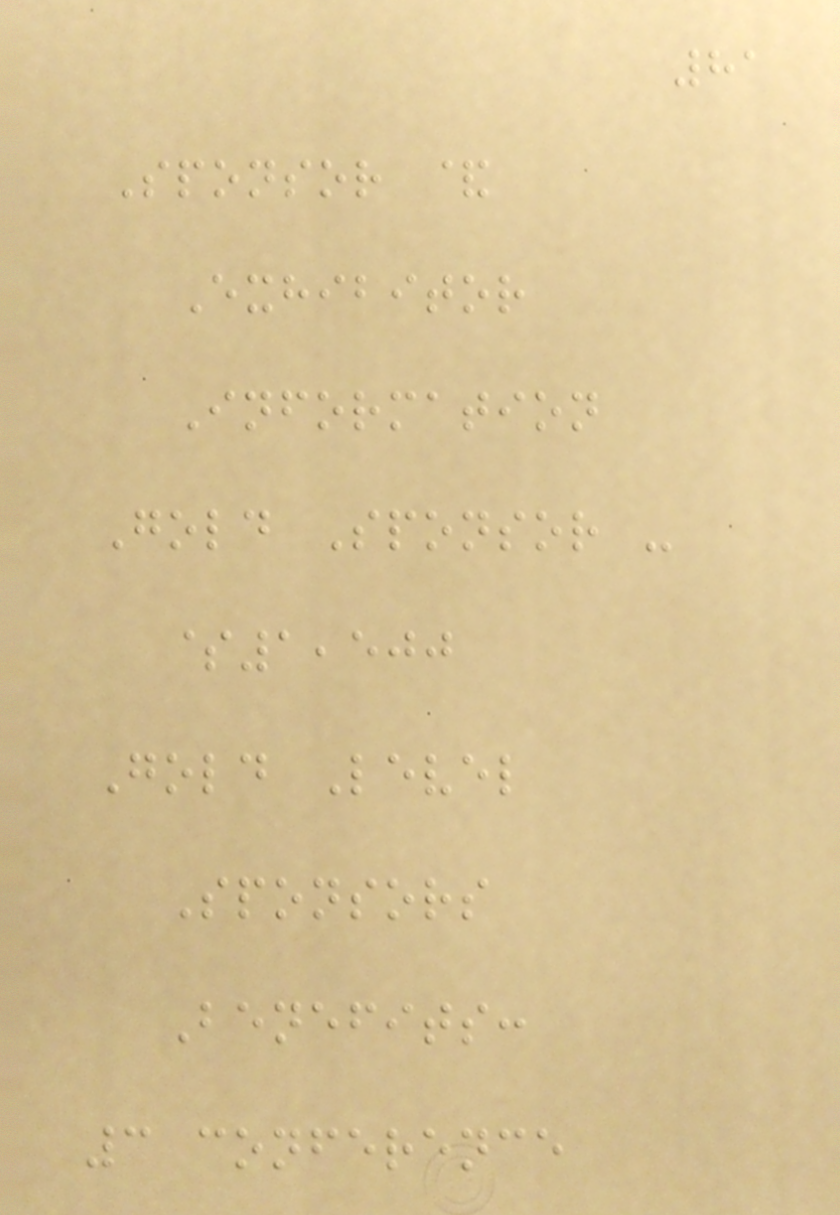81
Sponsor &
Exhibitor
Information
Gold Sponsor -
$1,500
Gold Level
Sponsors
Benefits:
3 conference
